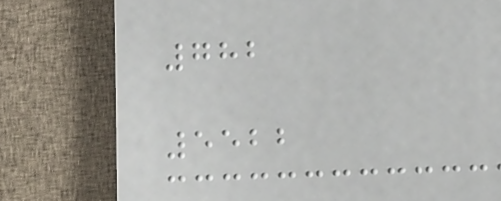782
5522
